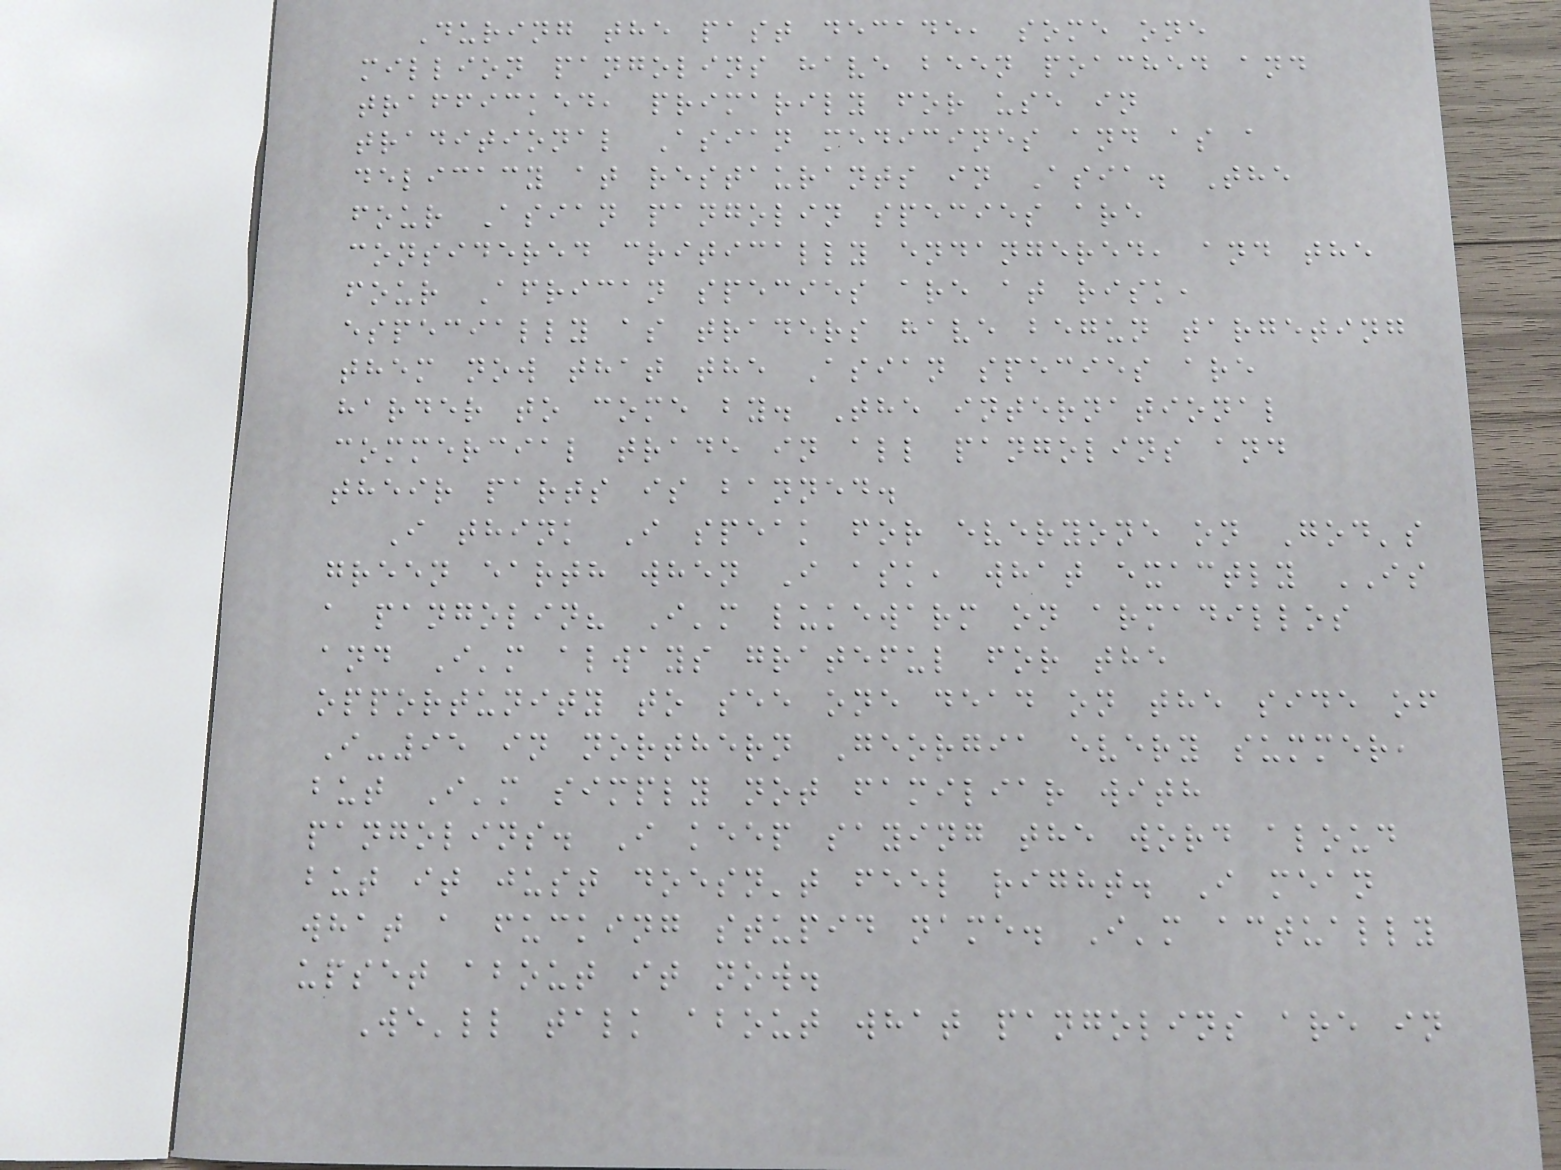During the past decade, some one
million pangolins have been poached and
trafficked, primarily for use in
traditional Asian medicines and as a
delicacy at restaurants in Asia. The
four Asian pangolin species are
considered critically endangered, and the
four African species are at risk,
especially as traders have begun targeting
them now that the Asian species are
harder to come by. The international
commercial trade in all pangolins and
their parts is banned.
I think I speak for everyone on God's
green earth when I ask, what exactly IS
a pangolin? I'm lukewarm on armadillos
and I'm always grateful for the
opportunity to see one dead on the side of
I-95 in northern Georgia every summer,
but I'm simply not familiar with
pangolins. I keep saying the word aloud
but it just doesn't feel right. I mean
what a fucking stupid name. I'm actually
upset about it now.
We'll talk about what pangolins are in
